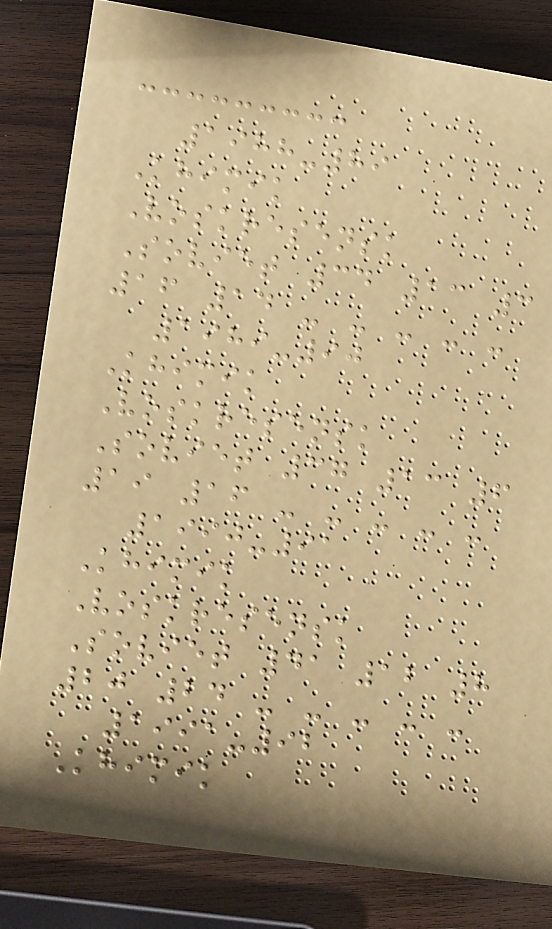1988-89
Khimik
Voskresensk
Soviet 34 13 3
16 14 - - - - -
1989-90
Khimik
Voskresensk
Soviet 37 13 6
19 16 - - - - -
1990-91
Khimik
Voskresensk
Soviet 41 12 8
20 24 - - - - -
1991-92
Khimik
